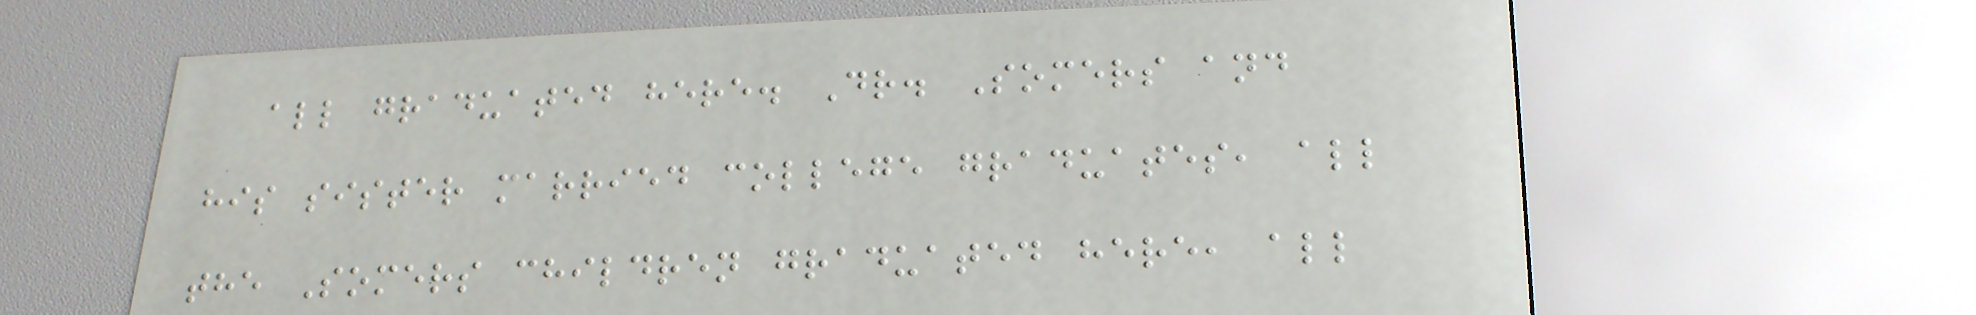all graduated here. Dr. Somers and
his sister married college graduates, all
the Somers children graduated here, all
